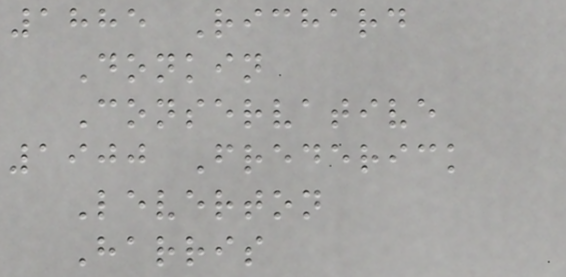1885 Richard
Donkin
Conservative
1900 Frederick
Leverton
Harris
